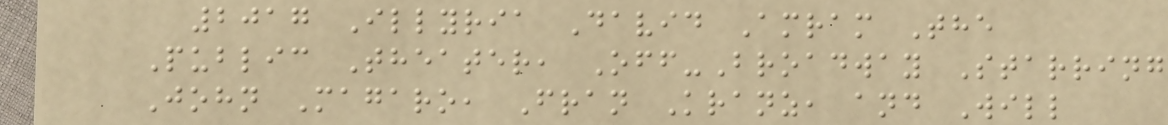2017 Illyria David Amram The
Public Theater, Off-Broadway Starring
John Magaro, Fran Kranz, and Will
